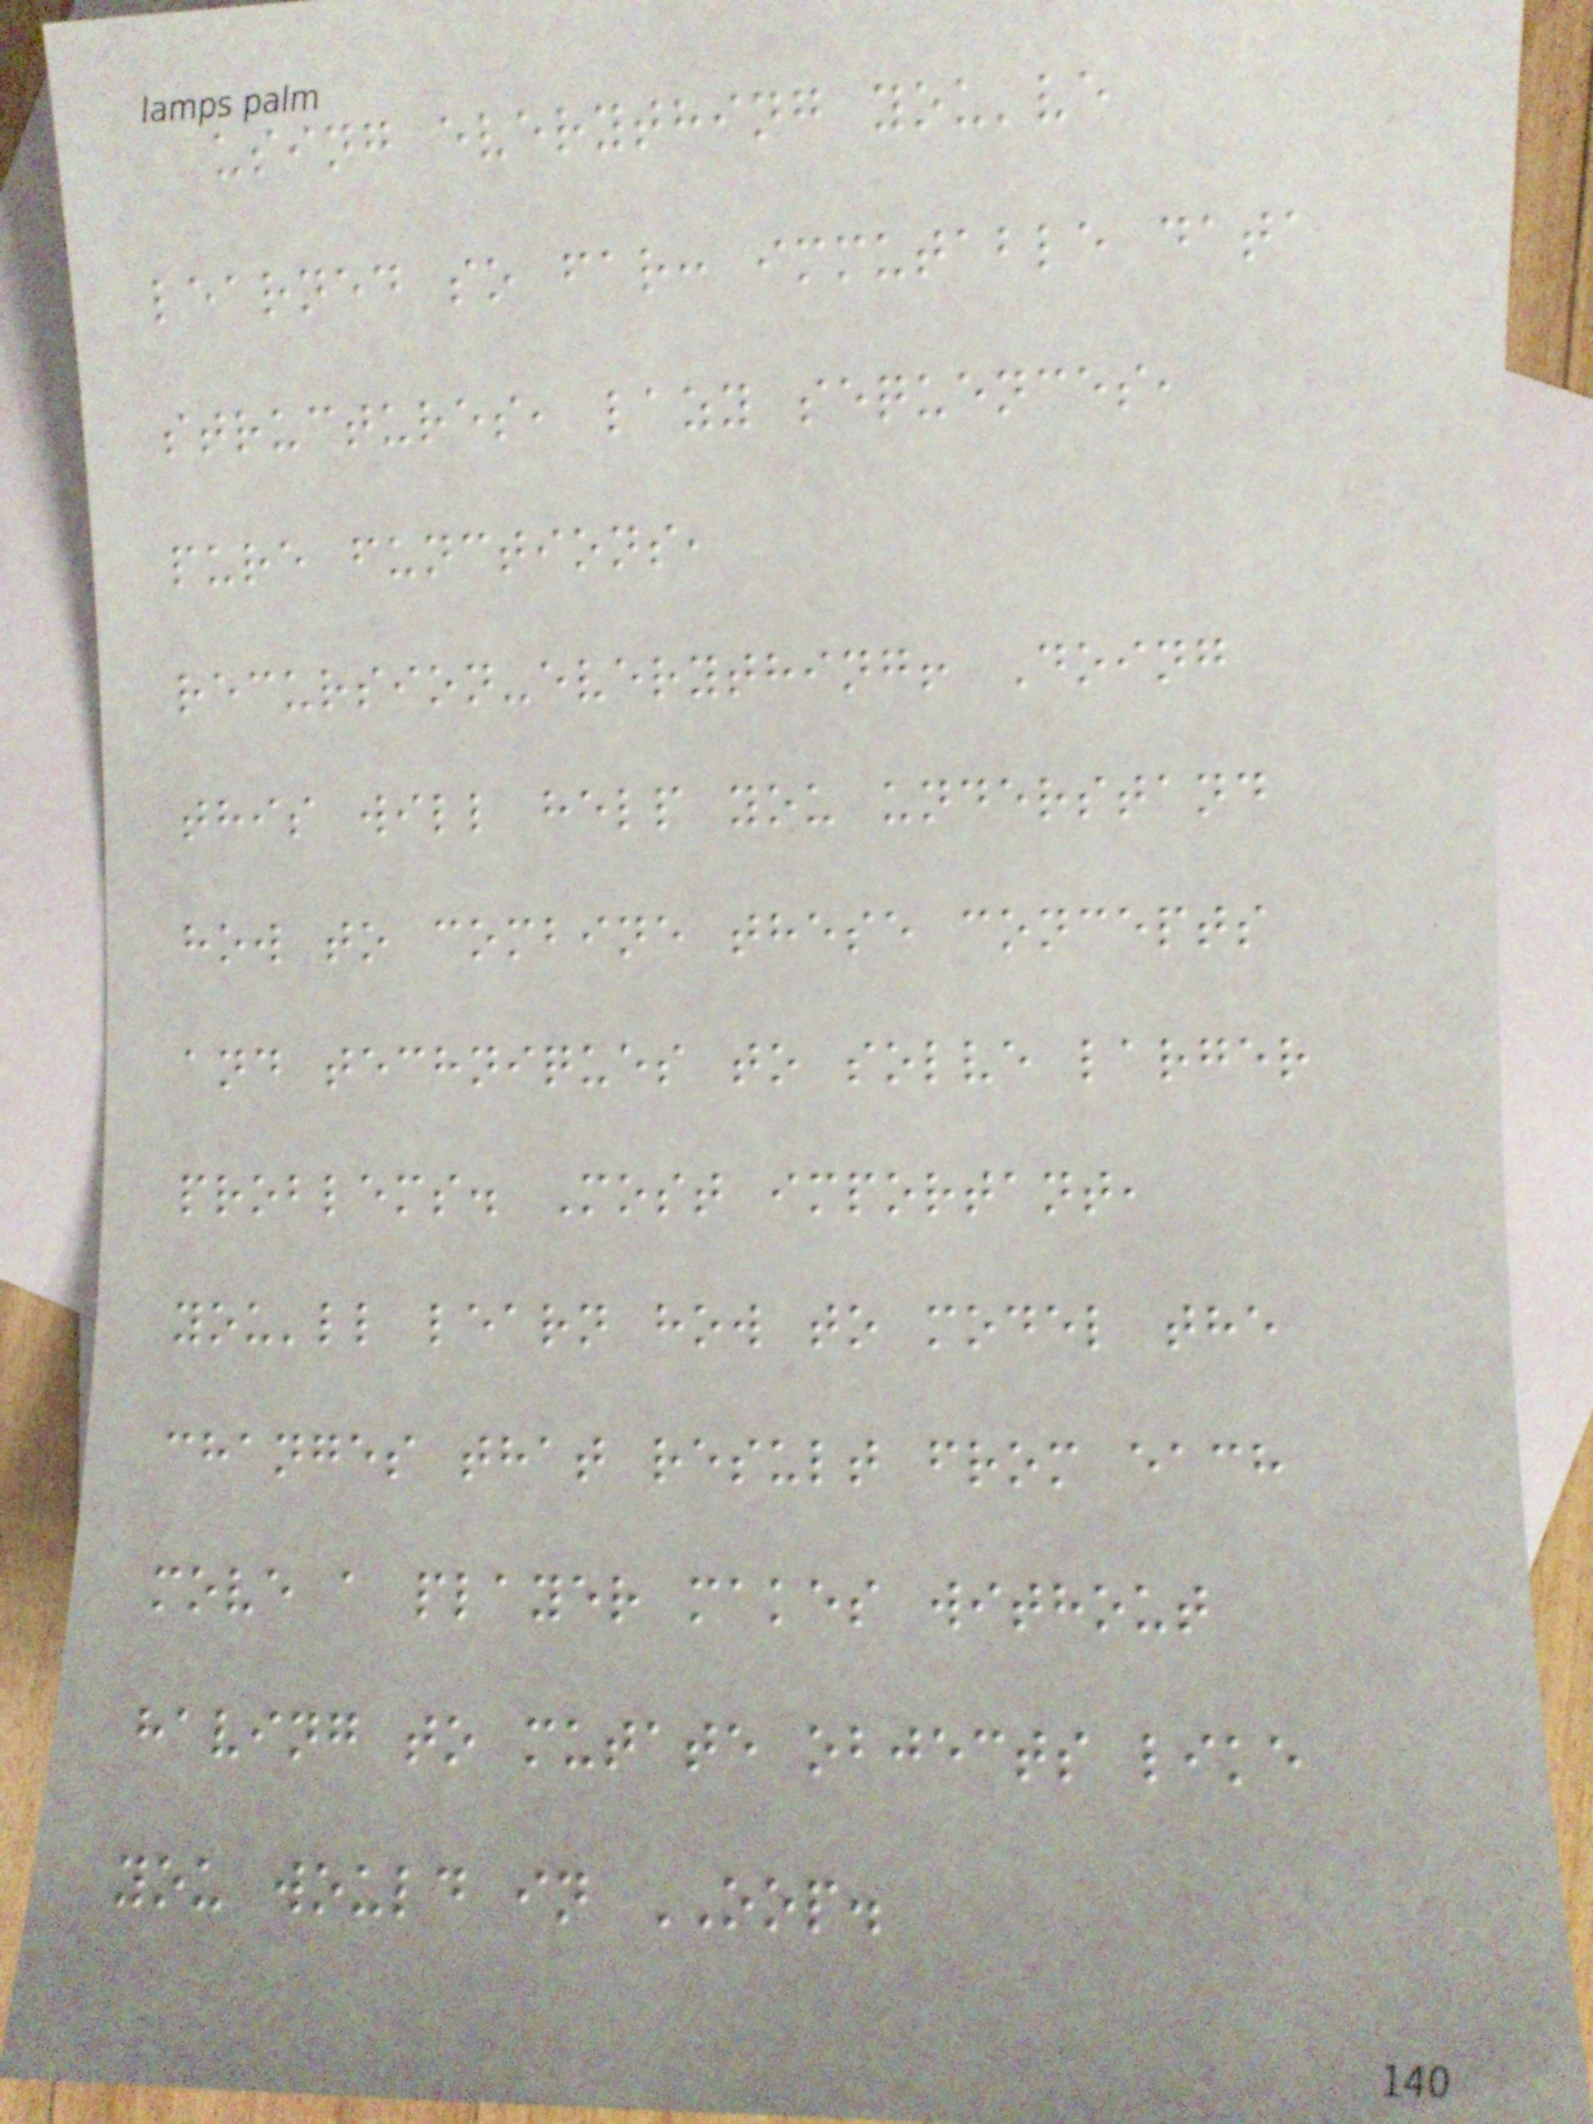using everything you've
learned so far: immutable data
structures, lazy sequences,
pure functions,
recursion-everything! Doing
this will help you understand
how to combine these concepts
and techniques to solve larger
problems. Most important,
you'll learn how to model the
changes that result from each
move a player makes without
having to mutate objects like
you would in OOP.
